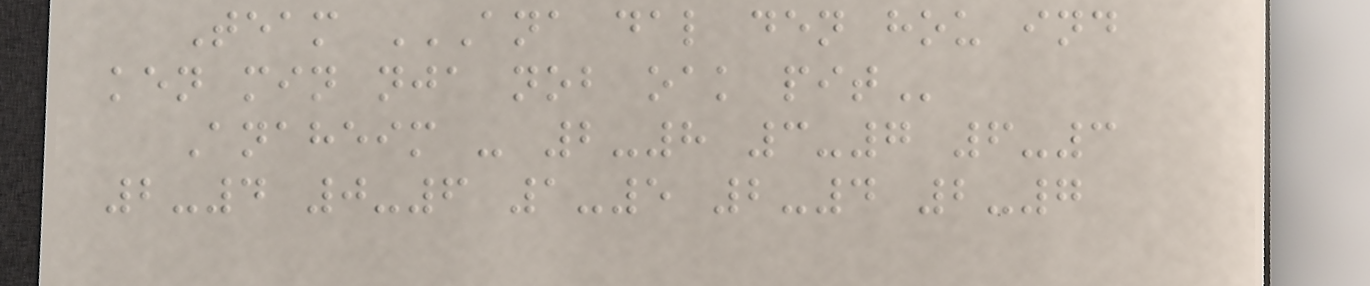Team ANA DAL DEN HOU IND
KEN MIN NJA NOB OAK PIT
Anaheim - 2-8 3-7 6-3
2-4 0-6 1-5 2-4 2-7
